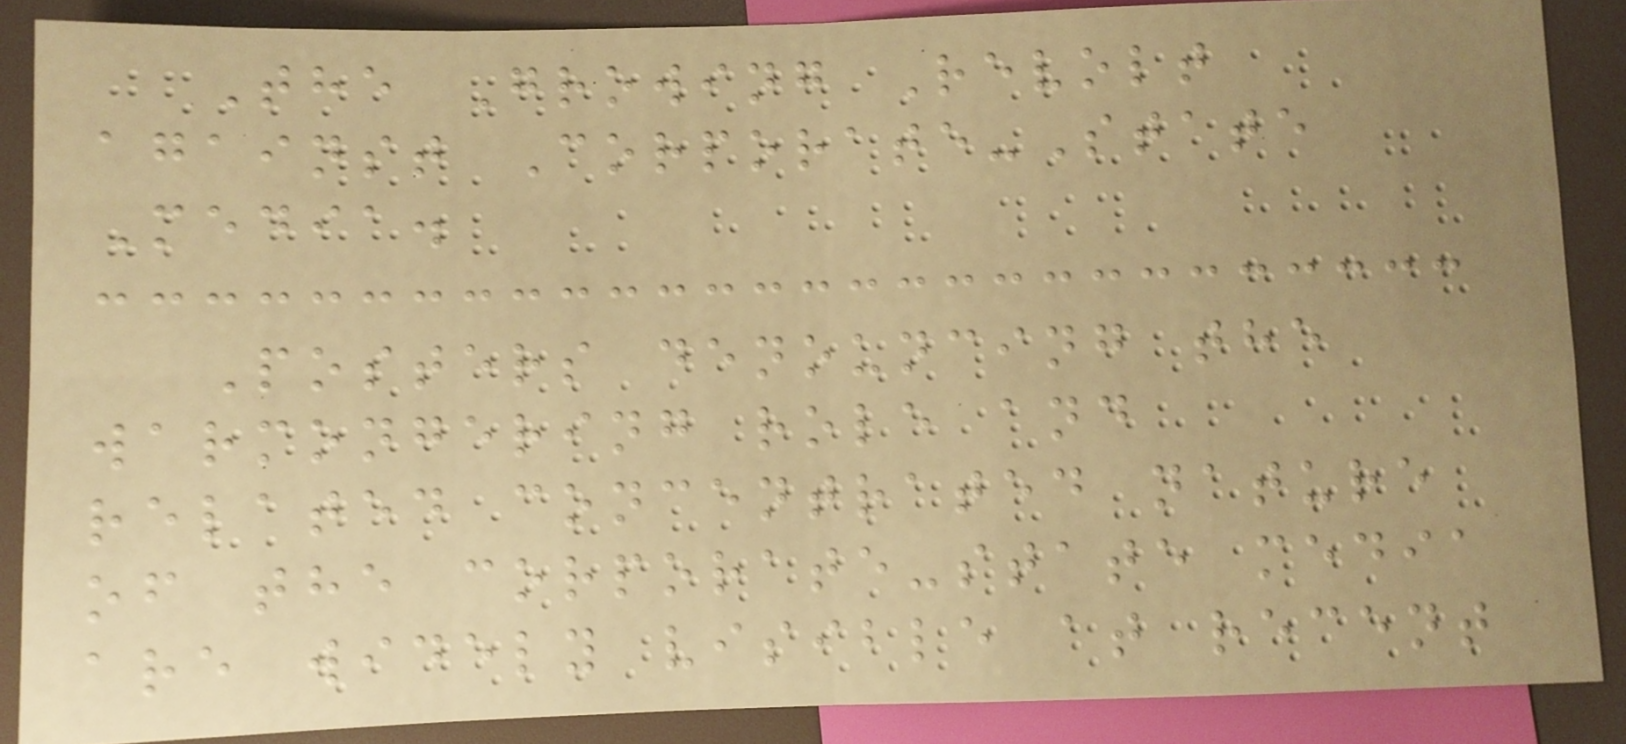The Growing Revolt
against Corporate-State
Media.
Posters denouncing the
warmongering role and
related concentrated nature
of the corporate-state media
are widely visible at recent
